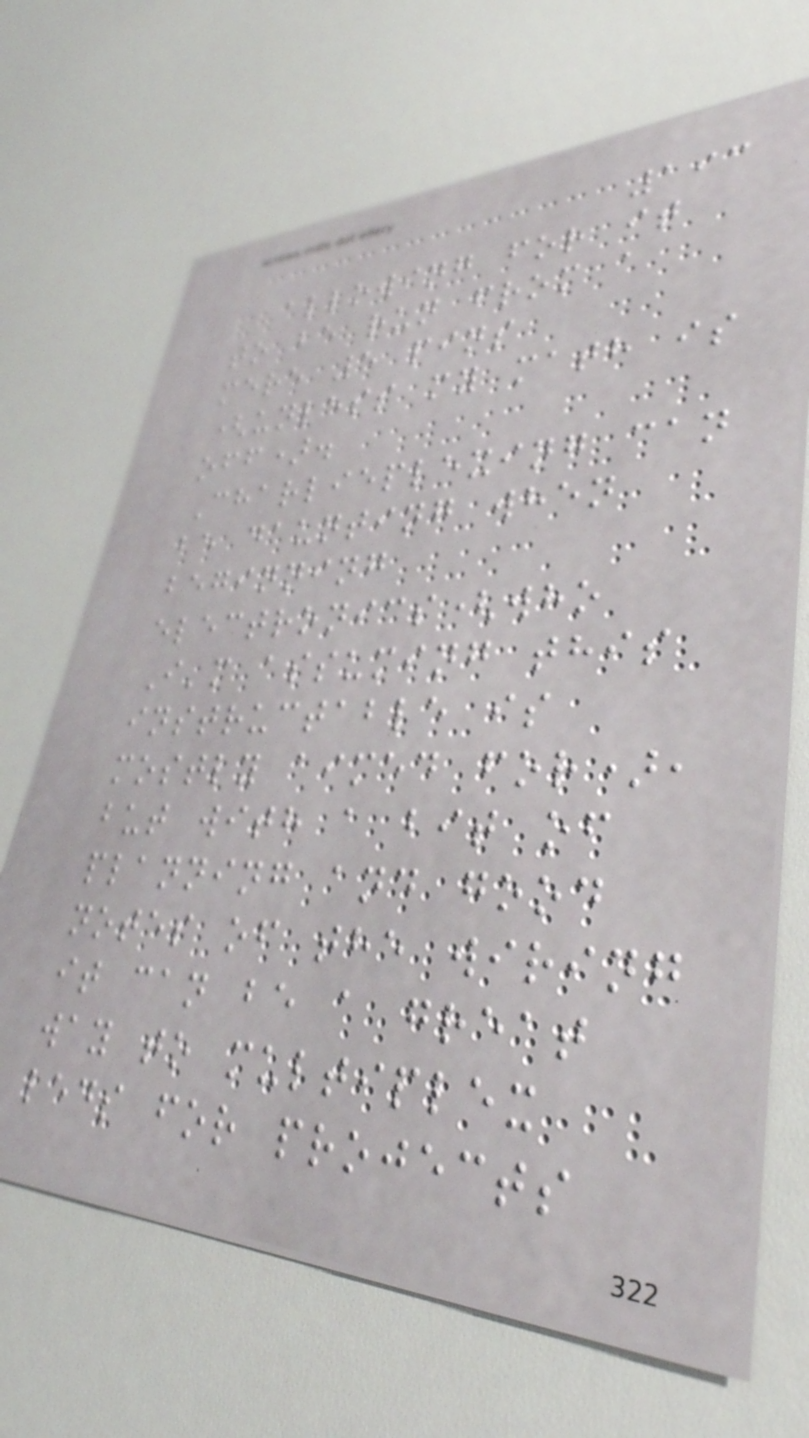193
allowing for it
to be run from a
mere 5 pins
(unless my math is
off).
Charlieplexing can
be daunting when
beginning
electronics(who
I'm assuming this
instructable is
mostly aimed for),
but with a bit of
planning and good
notes of the wiring
it can be a great
way to multiplex
leds for projects
